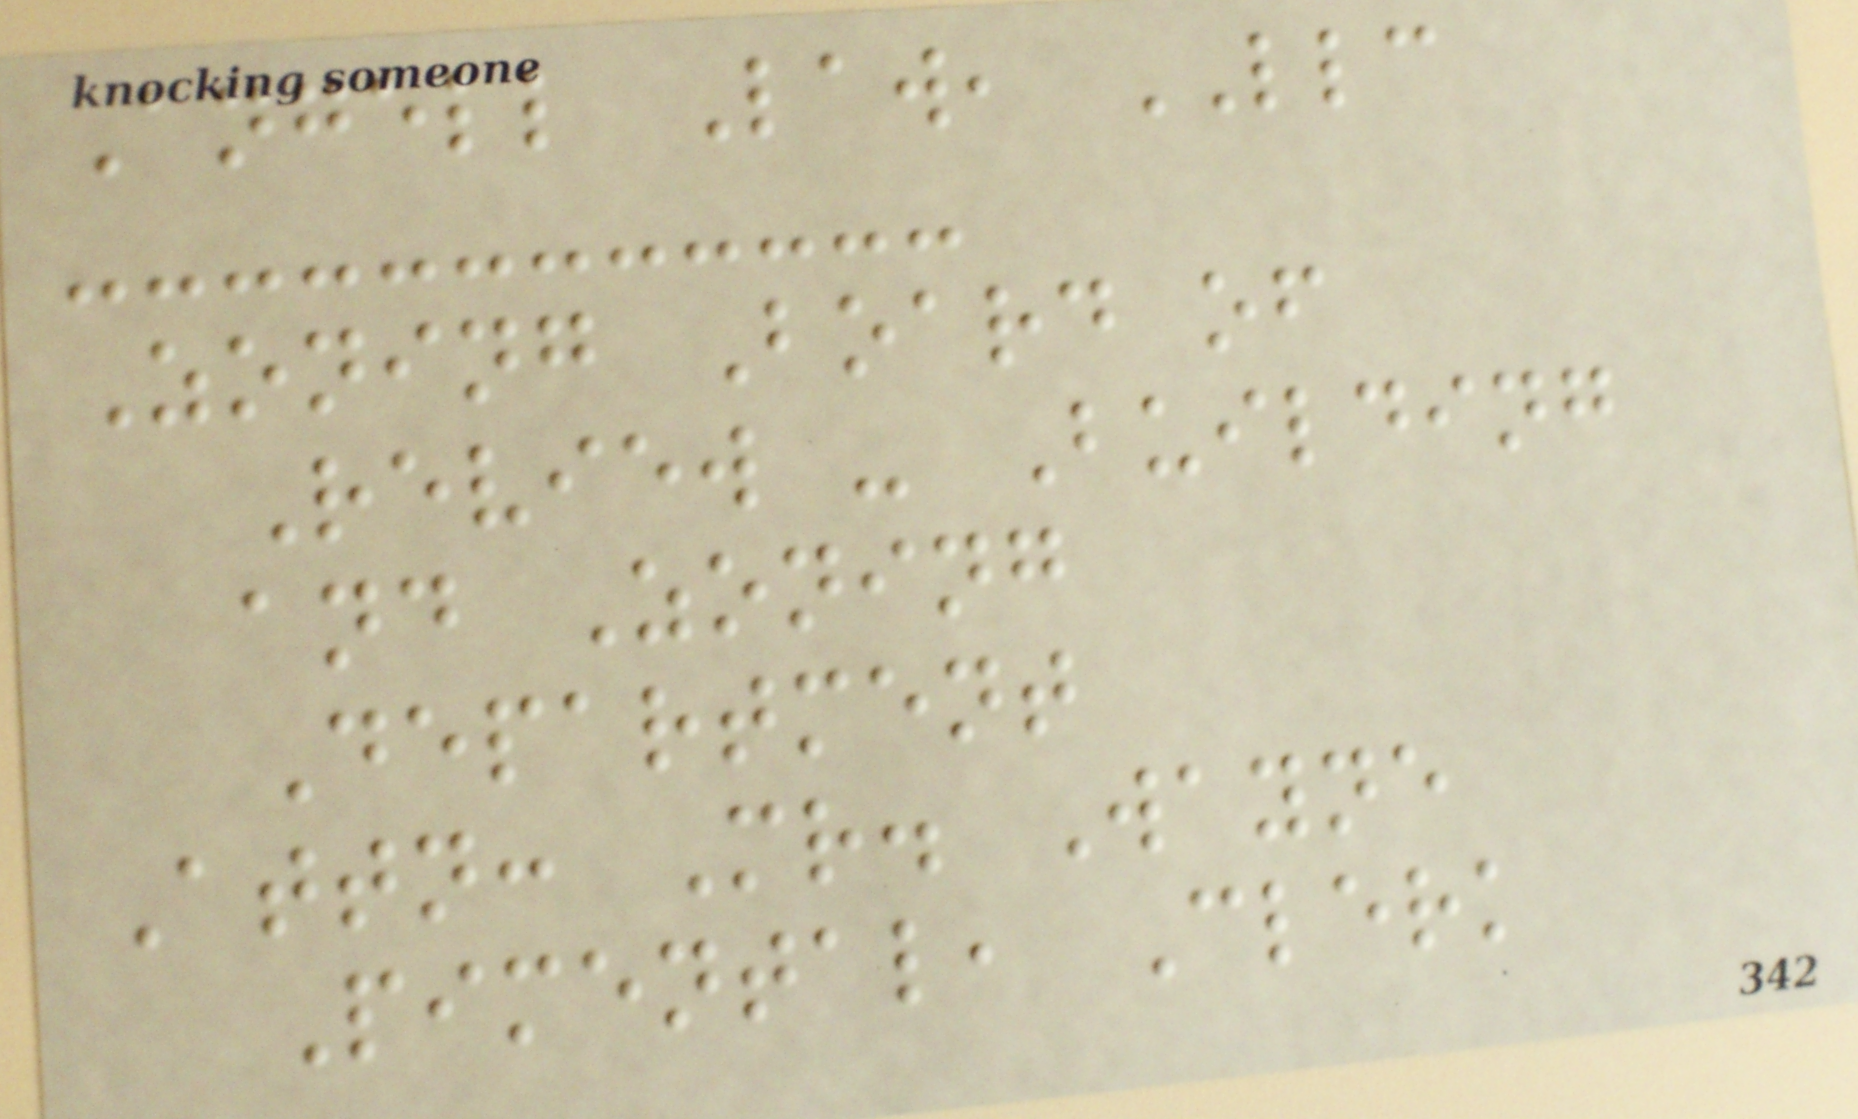Angell Law, LLC
Zoning Board of
Review - Building
and Zoning
Department
Attn: Mr. Wayne
Pimental, Clerk
